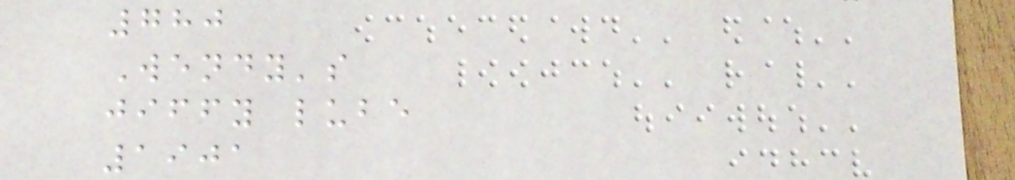780
Wendy's
jiffy lube
1901
